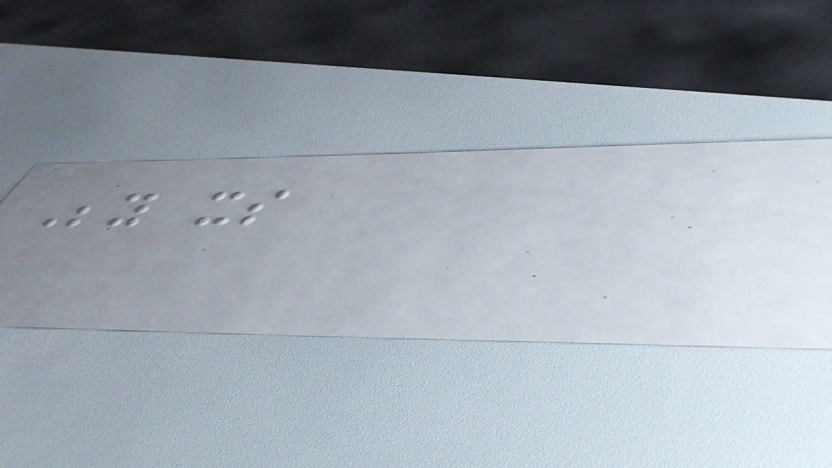Beyond its
